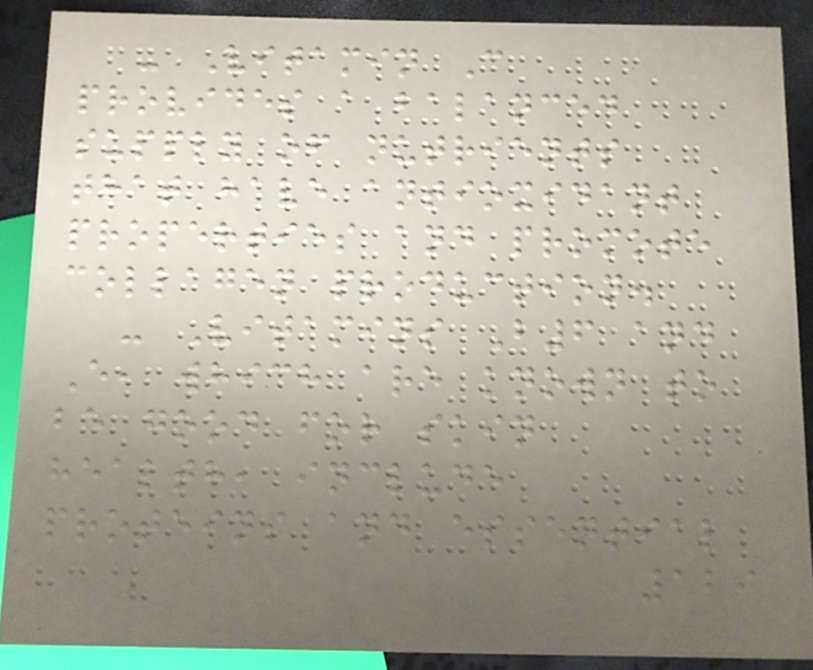- Vitamin C
provides a balanced
supply of nutrients
that have antioxidant
properties and promote
collagen production.
- Vitamins B6 and
E, which are known to
be good for skin
health, include
proteins and essential
129
